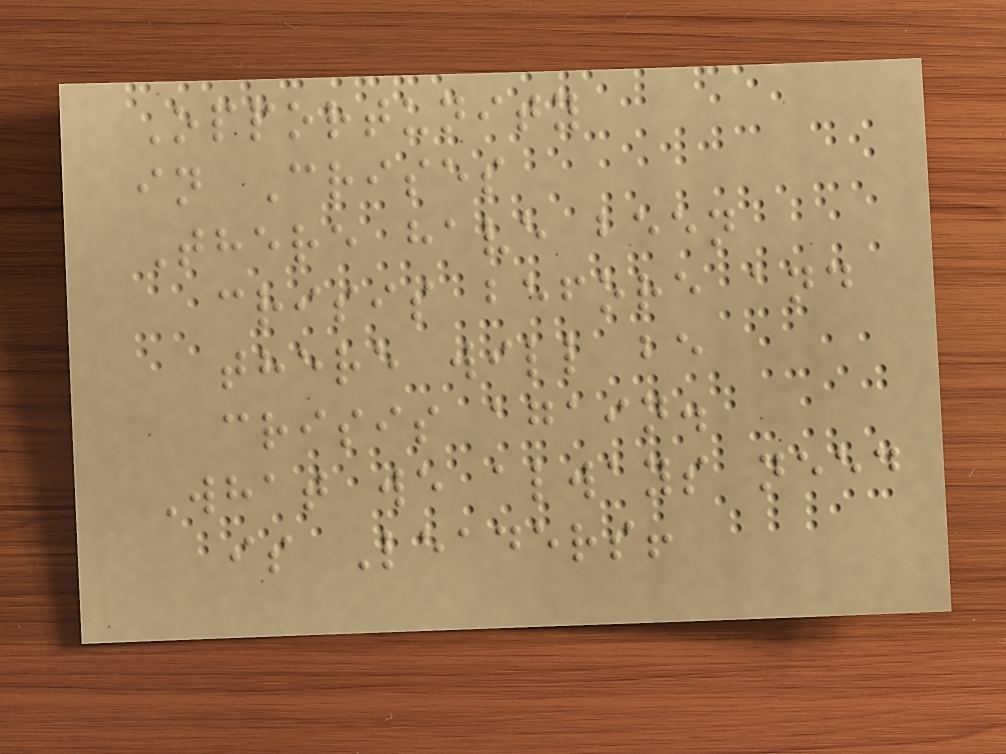Opportunity
in Crises
There have been
crisis before and
there will be
crisis again.
What we always need
is Leaders!
